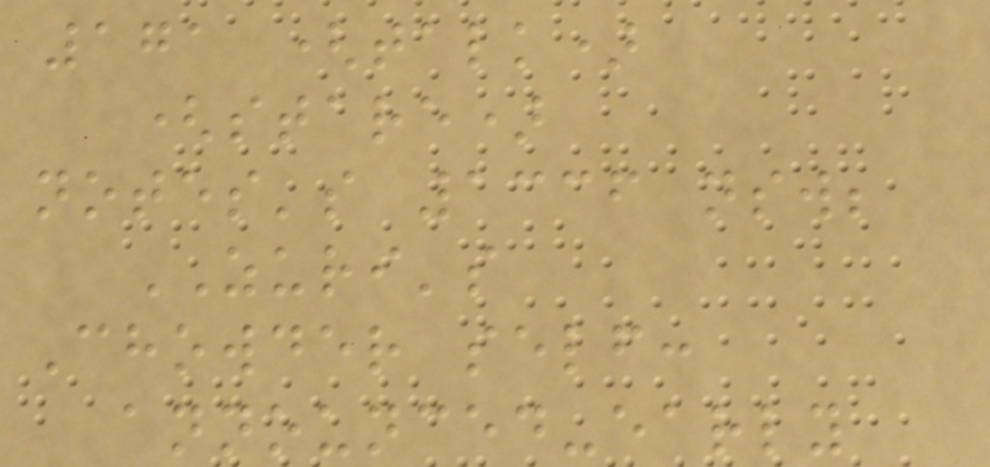171 (talk)
(stare)
notes's 1336 nsw;
ZURI's
Chowder self:
announced-early
